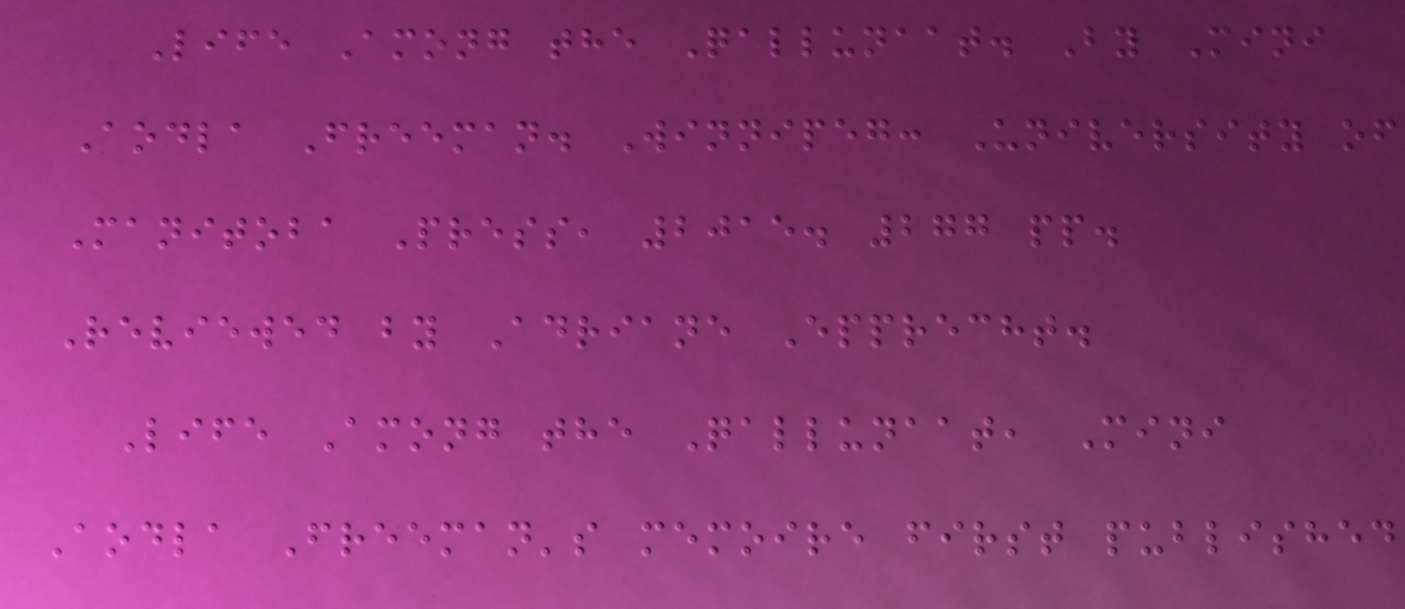Life Among the Qallunaat. By Mini
Aodla Freeman. Winnipeg: University of
Manitoba Press, 2015. 277 pp.
Reviewed by Adriane Epprecht.
Life Among the Qallunaat, Mini
Aodla Freeman's memoire first published
